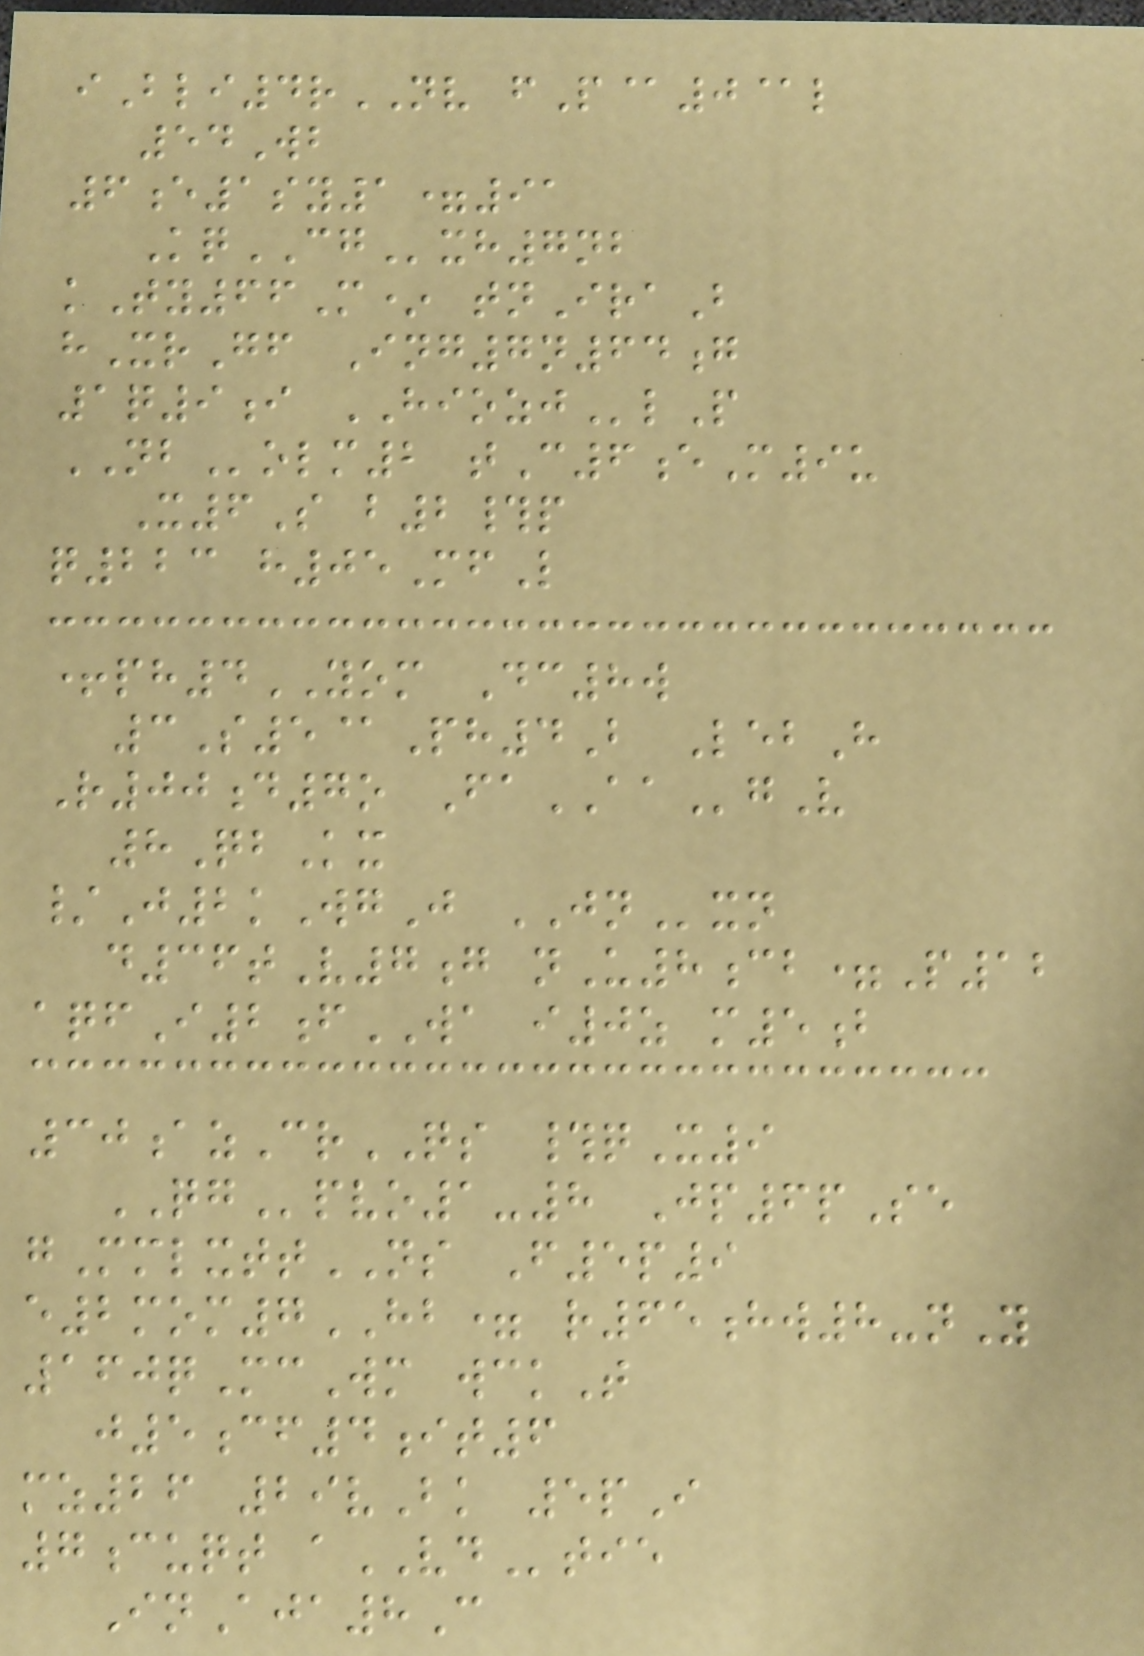iBli4rNV fP@0@l
54Wb
6e1sy1=91
KqCGxh7nb
kTy66M* tnIraB
hXrGf Ing7n64g
1q9i HIOZJlP
NBolm2 tC6eM9u
X6S b2#p
q223 h05MfL
+ph4YOM Dc8w
3S5@Ph4B LebH
R00d7o FaAAgV
8QbKx
/J2kWgJ JNxn
d36tV7g nU8cb=P12
aqfI2fWA i0z m5b
30azCrQS #qX9
QGpvo1-8 Jp6pSe
gMmlxttNS F5p9
e2mom7HB= r65hw8-nY
160qMcWm wckT
j5cf4it6
mz26 29vBk 5pI
7cuqt aVDtie
InAja8C
